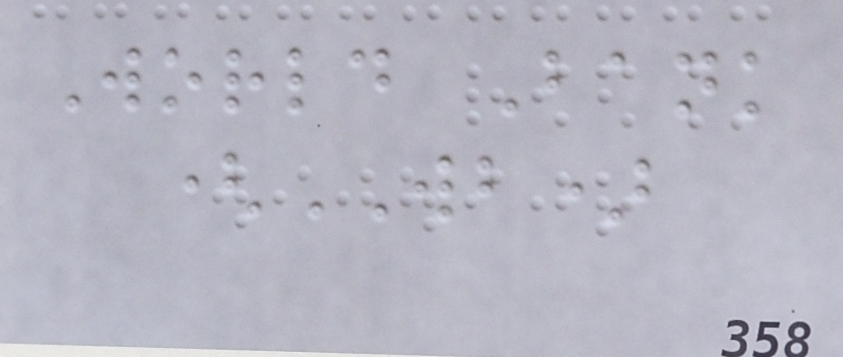World Bank
(WB)
